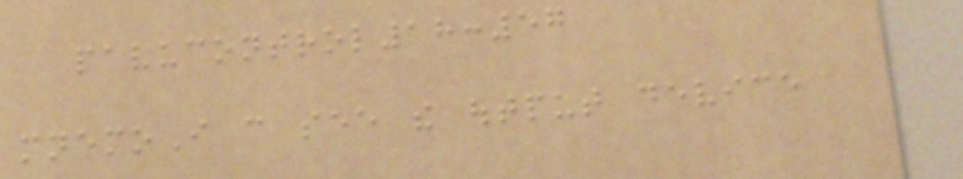pavucontrol18:57
mnemoI can see the output device
